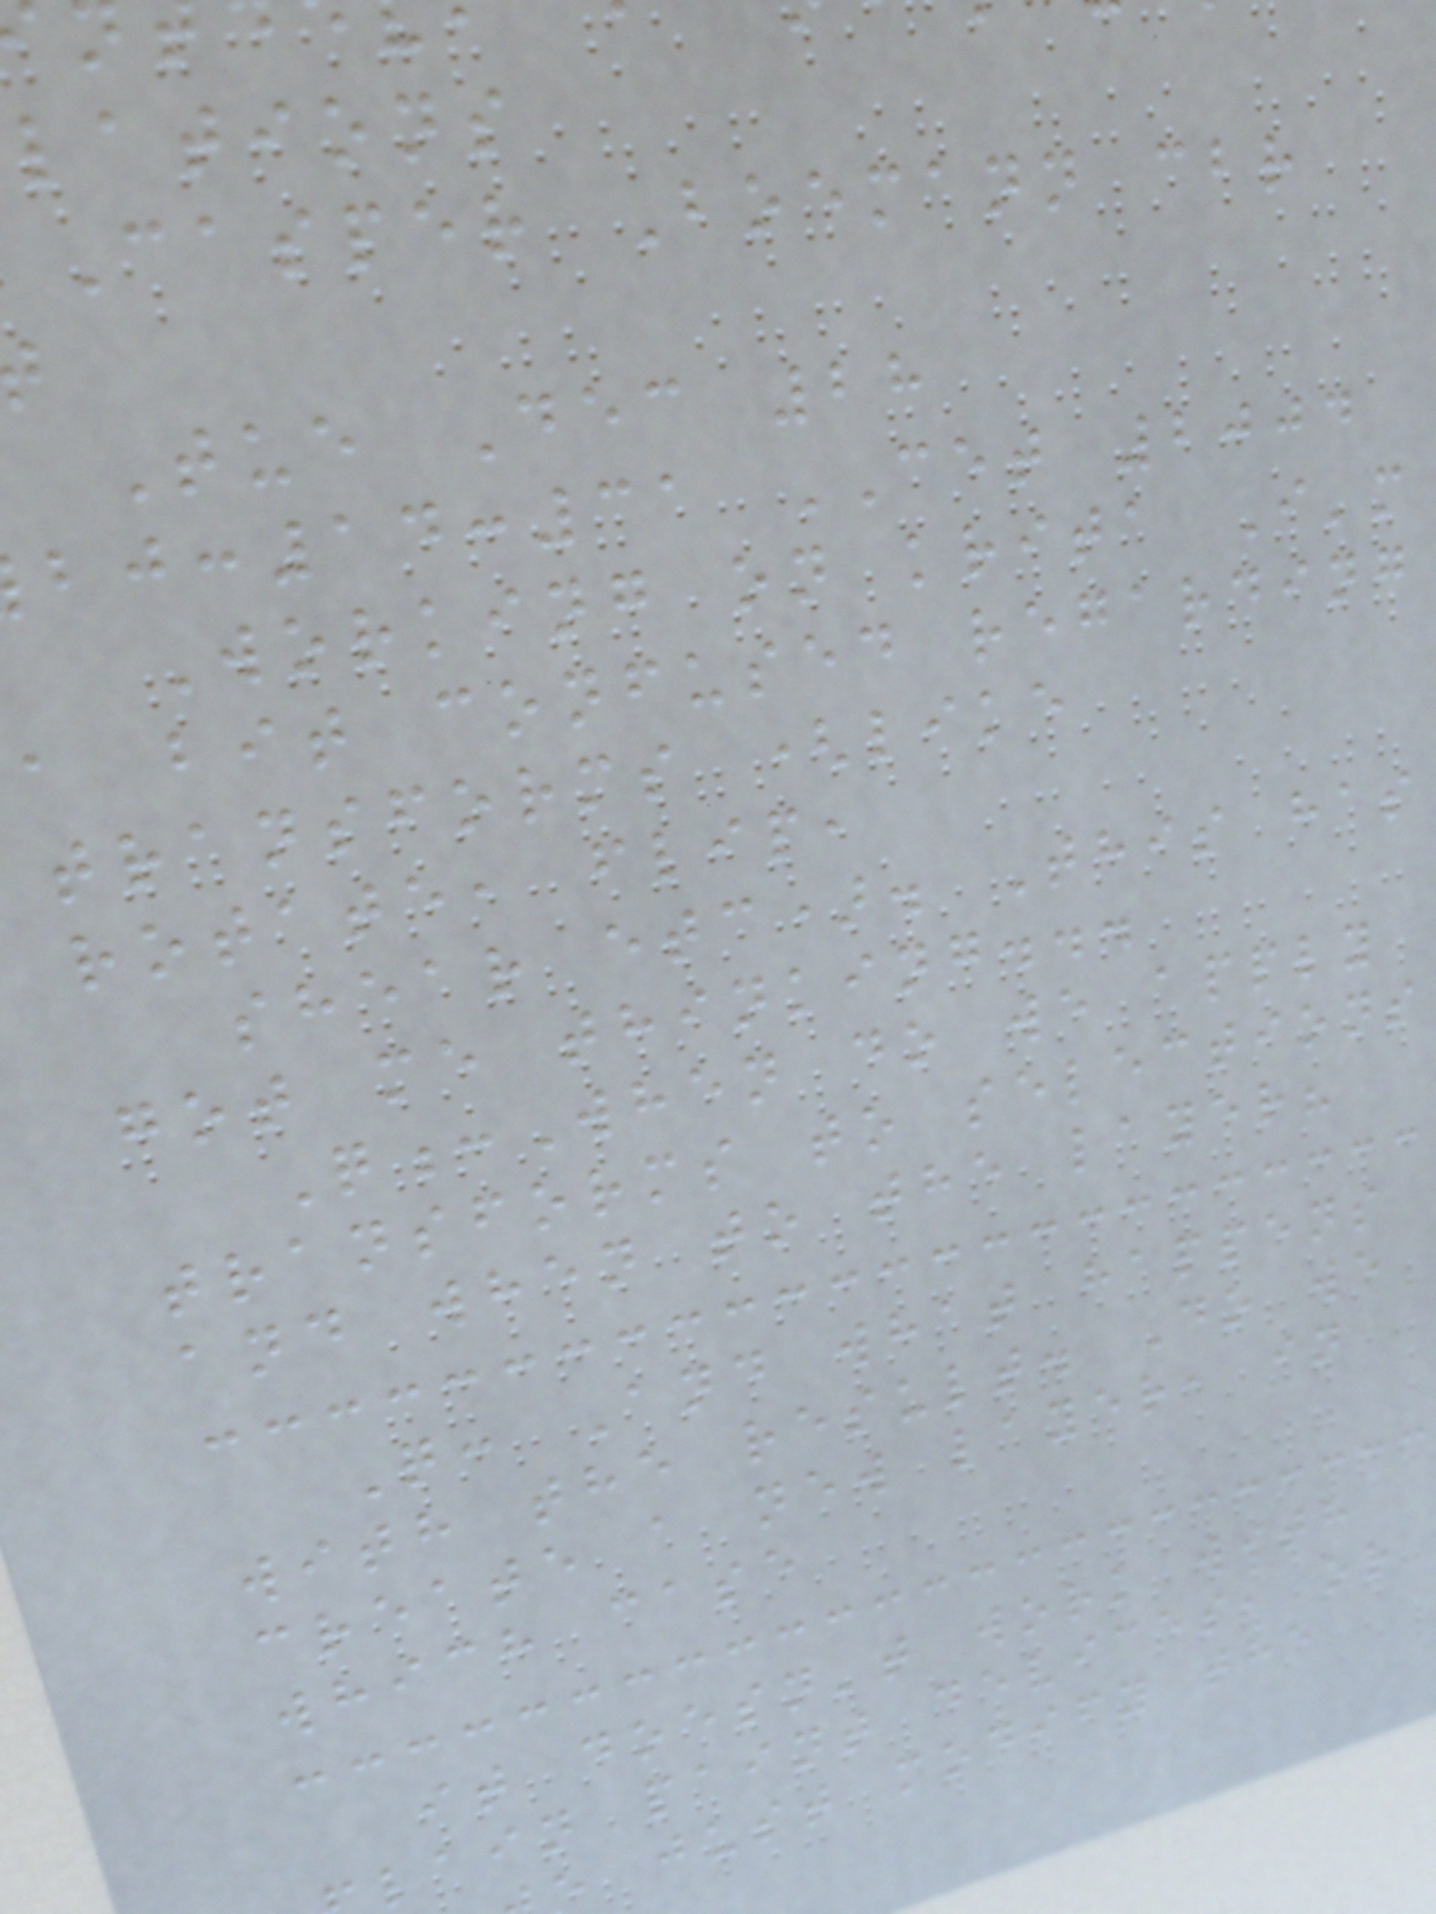lations
Casper Boemann cbr
Tue Dec 28
:14:31 CET 2004
Working on krita I'm
a bit confused regarding
transforms (like
rotate, flip,
shear etc). This has
got me thinking...
Q:When do we apply
transforms to selections
and when to the layer?
Q: And what happens
with the result. Do we
create a new layer, in
which case
it doesn't work with
lain paint devices, or
e just modify the
